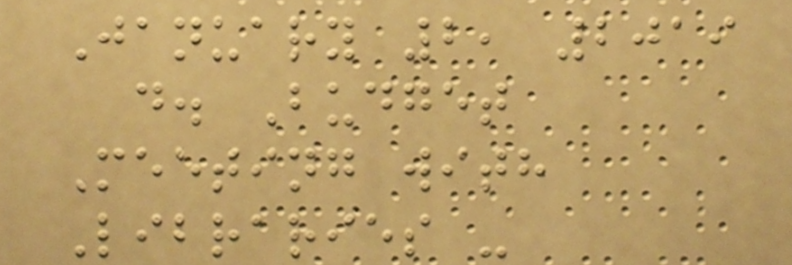January 2, 2019
d. Budget
Meeting with
Libraries -
